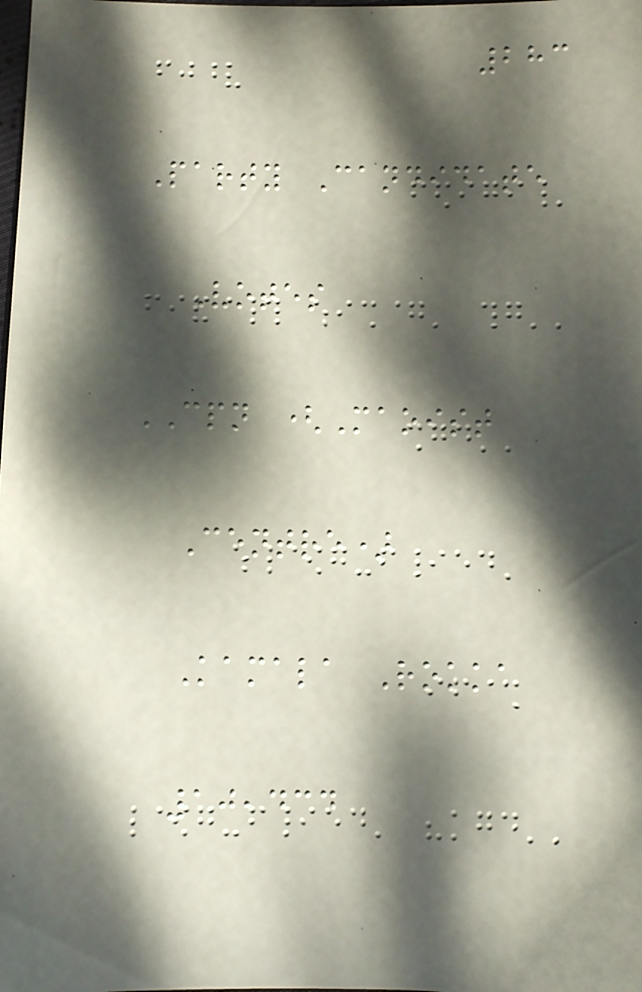283
Party Candidate
Votes
CPN (Maoist
Centre)
Kamala Rokka
10,434
